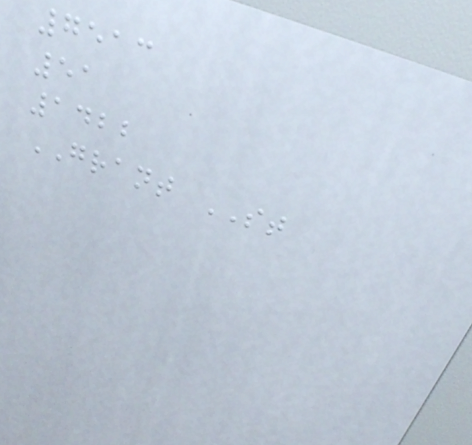7513
51
1422
GRANT ST
